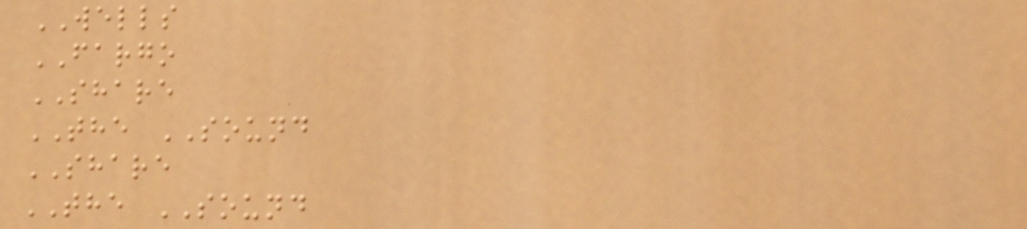WELLS
FARGO
SHARE
THE SOUND
SHARE
THE SOUND
